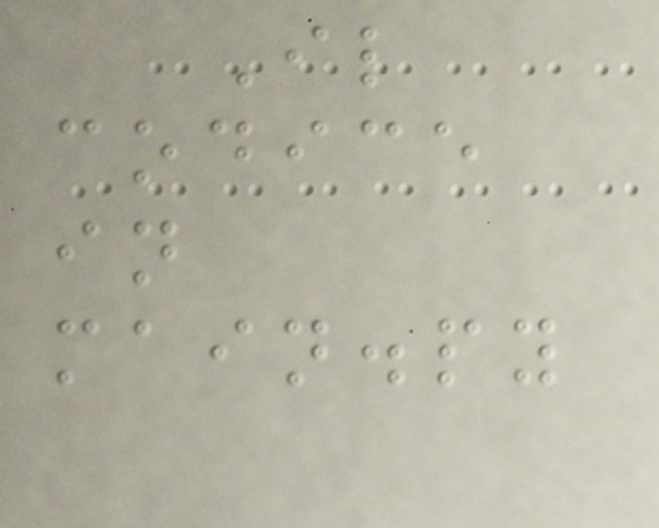Il
codice
in
main.py
